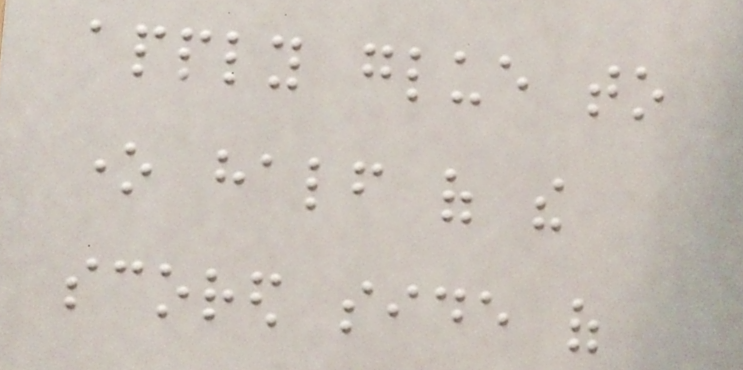apply glue to
one half of the
scored side of
